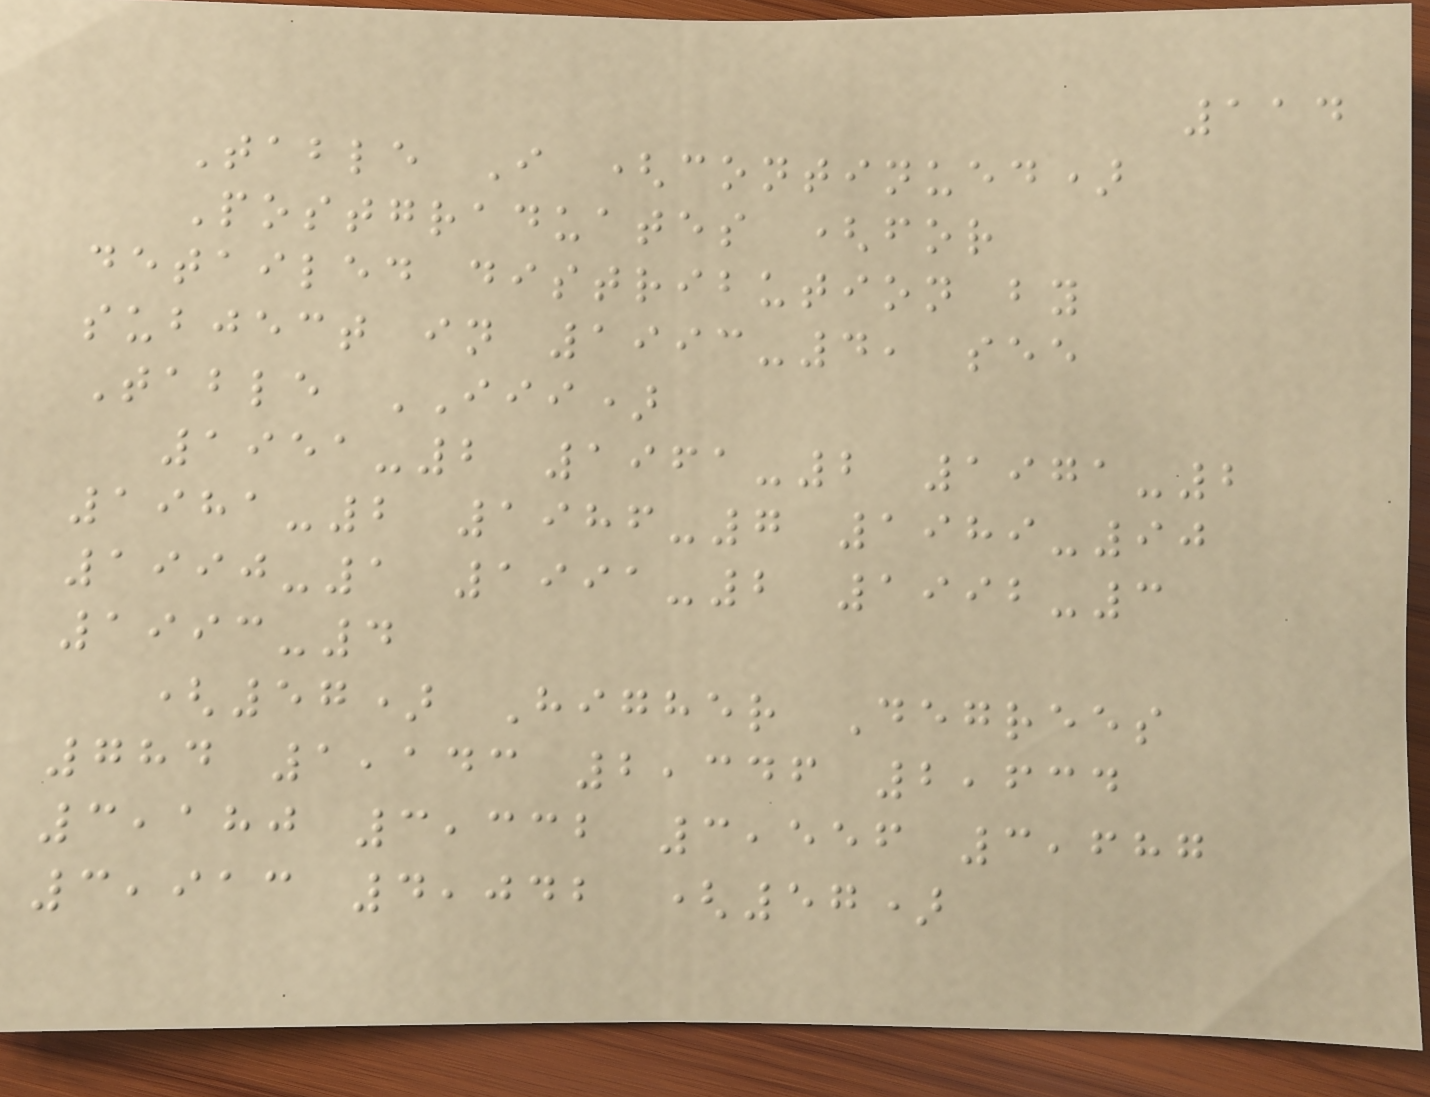114
Table I (continued)
Postgraduates (for
detailed distribution by
subject in 1993-4, see
Table III)
1951-2 1961-2 1971-2
1981-2 1986-7 1989-90
1990-1 1991-2 1992-3
1993-4
(57) Higher Degrees
784 1,143 2,346 2,634
3,180 3,332 3,556 3,687
3,913 4,042 (57)
